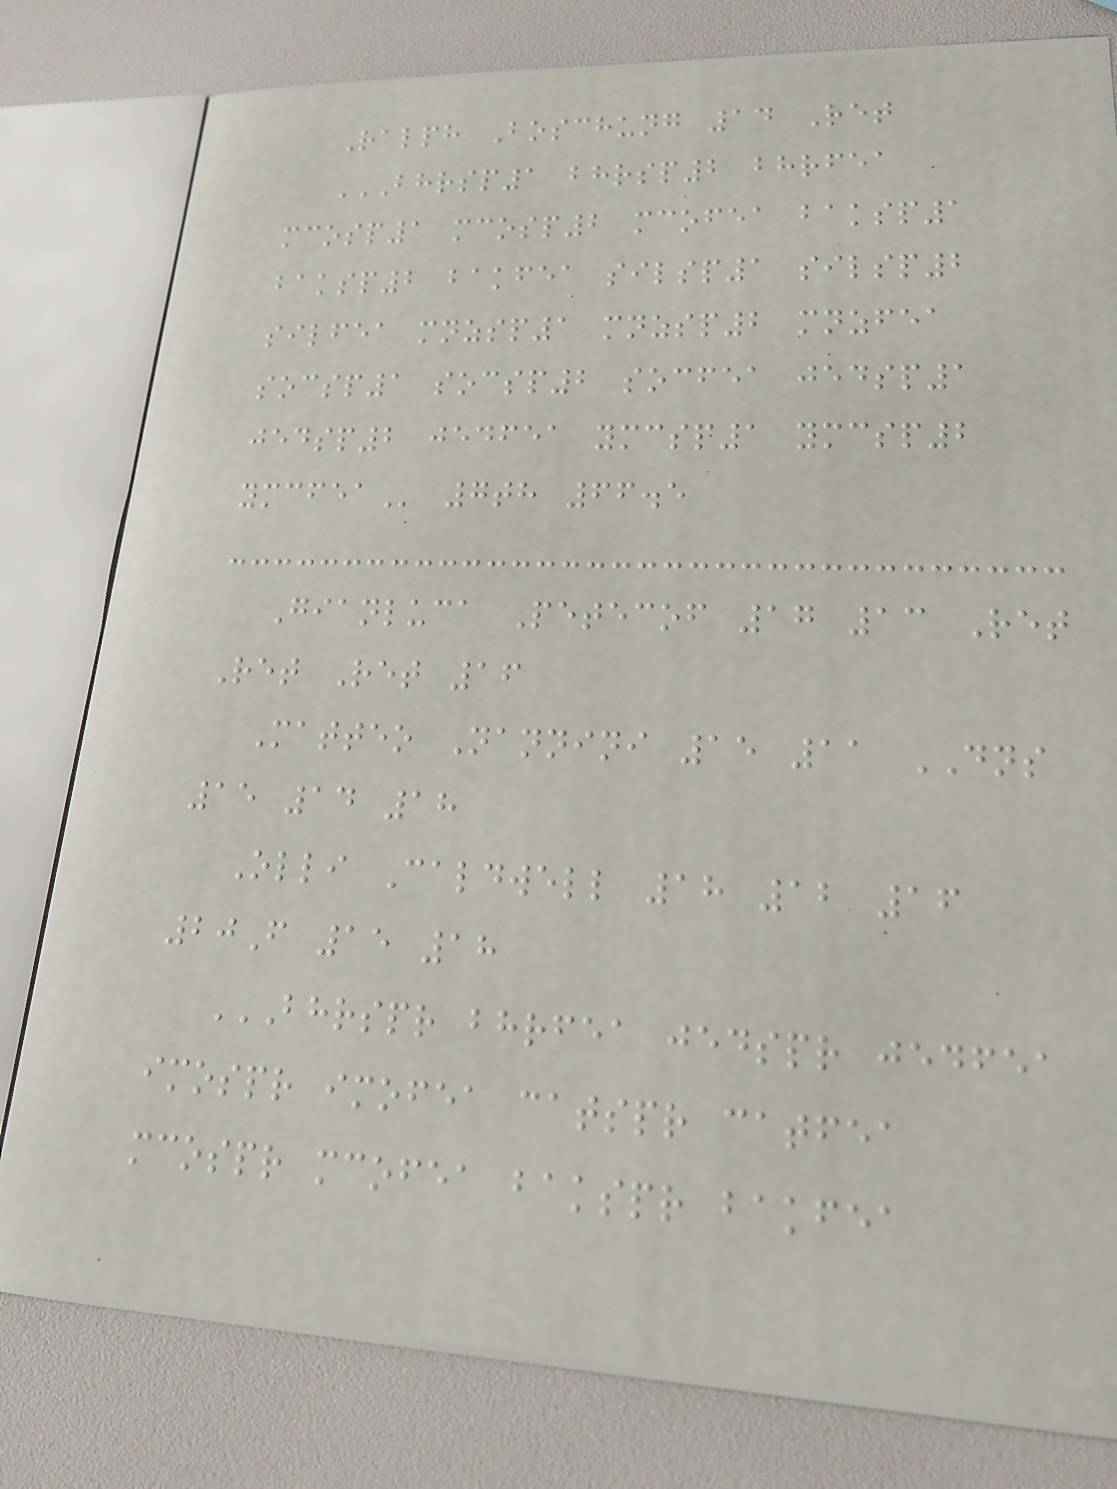Ralph Boschung 14 Ret
BHRSP1 BHRSP2 BHRFEA
MCOSP1 MCOSP2 MCOFEA BAKSP1
BAKSP2 BAKFEA SILSP1 SILSP2
SILFEA MNZSP1 MNZSP2 MNZFEA
SOCSP1 SOCSP2 SOCFEA JEDSP1
JEDSP2 JEDFEA YMCSP1 YMCSP2
YMCFEA 7th 66.5
Gianluca Petecof 17 13 Ret
Ret Ret 16
Matteo Nannini 15 11 DNS
15 14 18
Olli Caldwell 18 12 16
20F 15 18
BHRSPR BHRFEA JEDSPR JEDFEA
IMOSPR IMOFEA CATSPR CATFEA
MCOSPR MCOFEA BAKSPR BAKFEA
